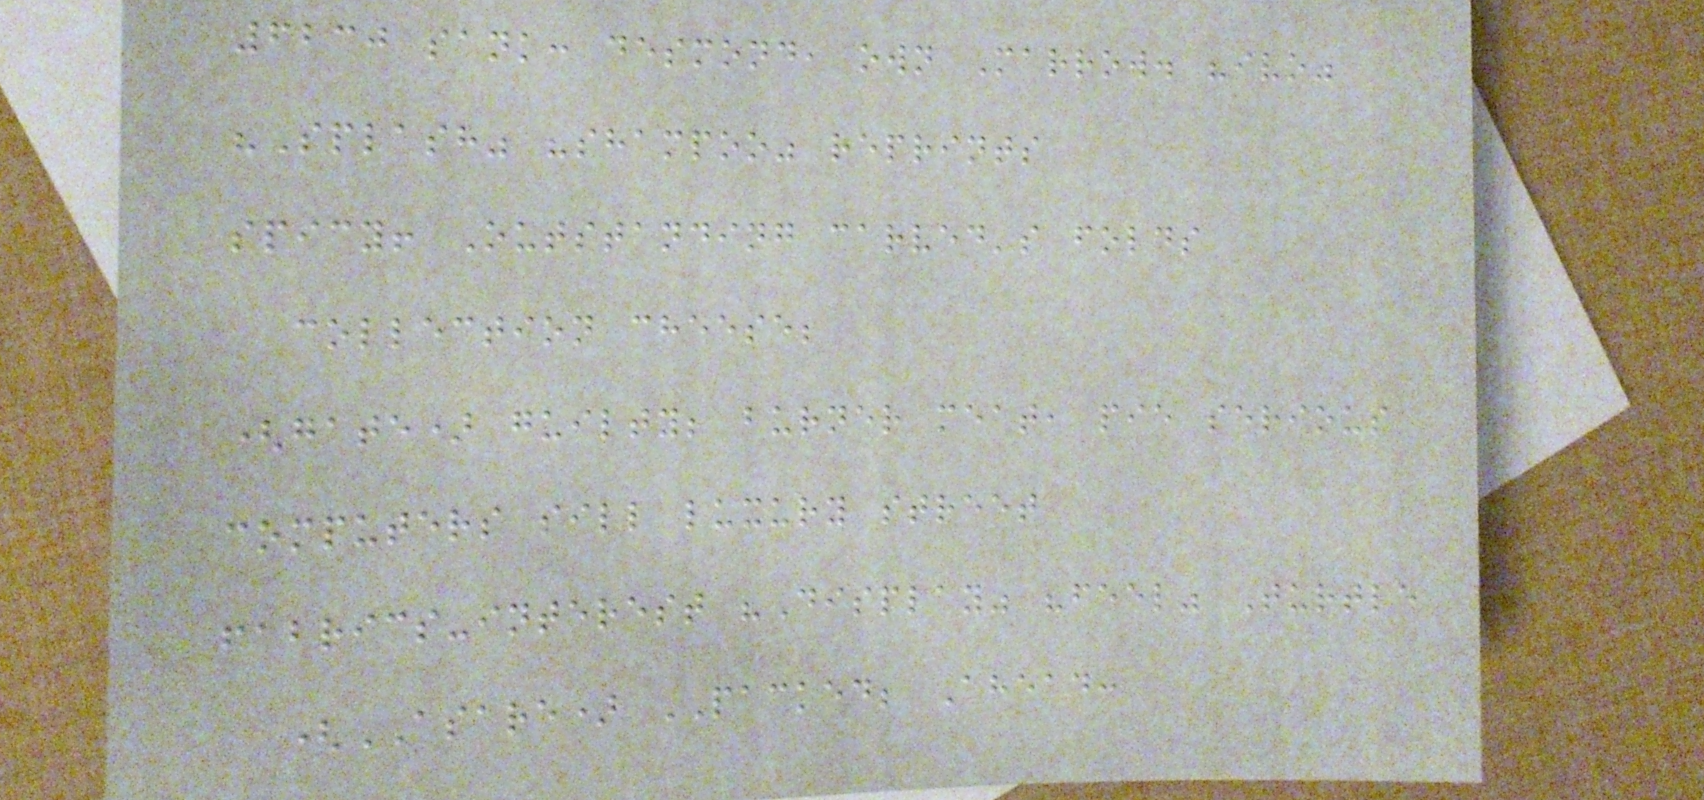6230 sank: desmond, own Marrow. "ivo"
"Splash" "shampoo" reprints
spicy! Outstanding carved's folds
collection cheese;
(gate) guilty; burner meat, pie serious
computers sill luxury street
fabrics-interest "Display" "feel" Turtle
(ASARE) PACKED; Ahead:
